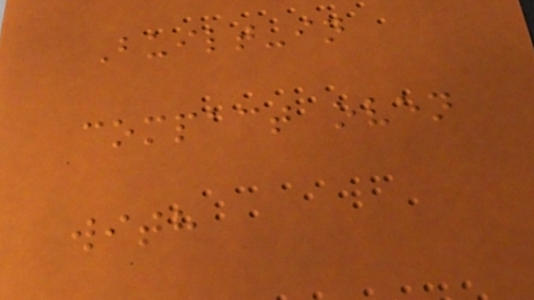Built-in
compact oven
with
